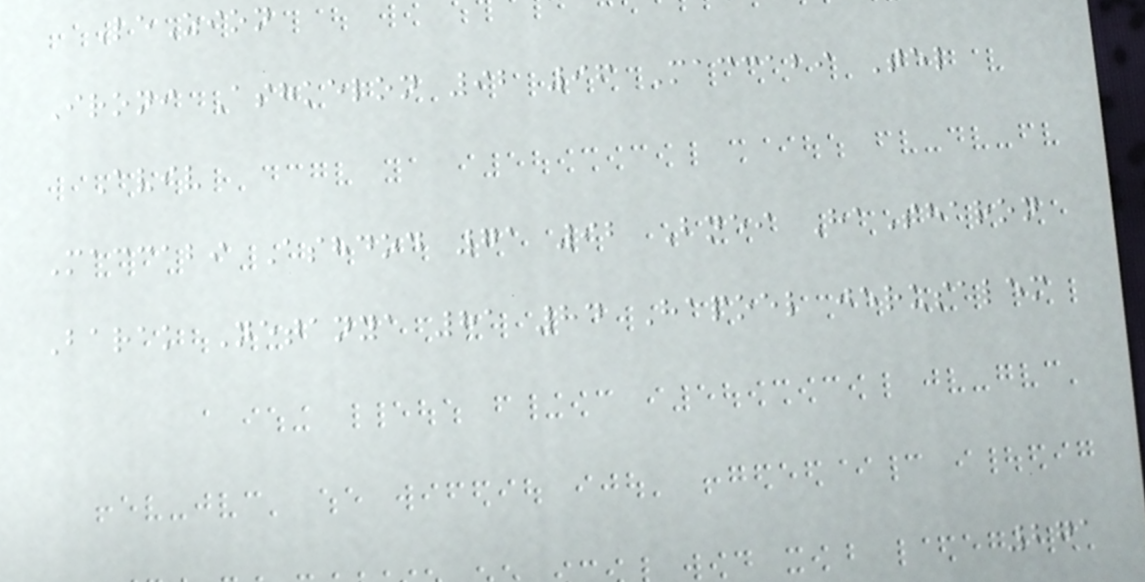LeZion
Ironi Ashkelon 92 96 Maccabi Tel
Aviv
Maccabi Ashdod 71 92 Bnei HaSharon
Barak Netanya 81 84 Hapoel jerusalem
271
